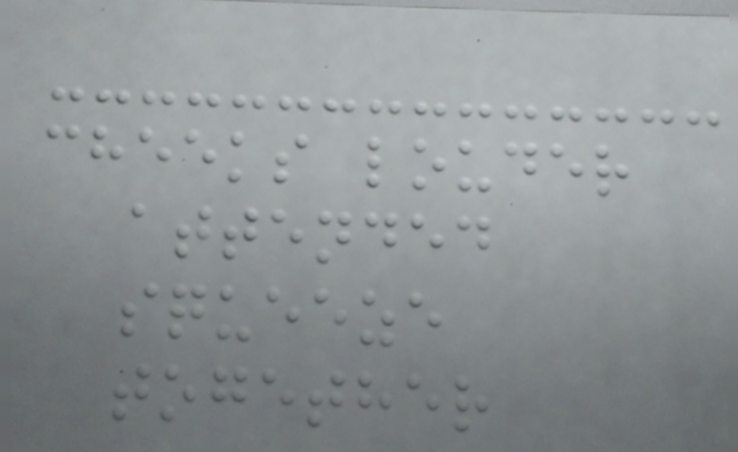cheeks louder
attended
squeeze
together
